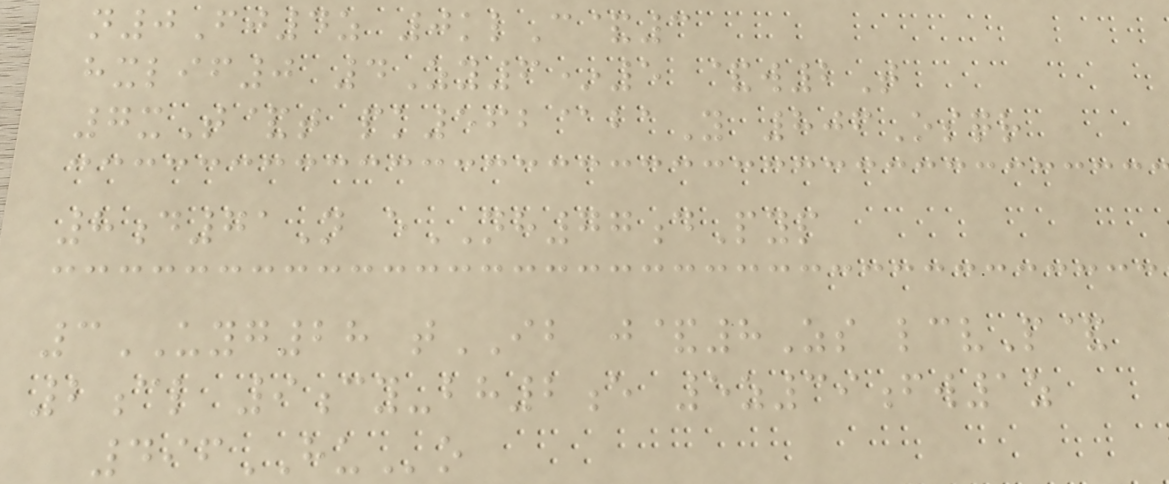n0Fj4z 0klC&3
hxlif0 4Zy6*5 &w2T
7xT&t pk562@baY 806Osqr
8d71N eNH77dPyp
3UYG28 tIB j&8Zs lcvP&
2cl 9cy-bh2e 5z39fw1z
496HUo
